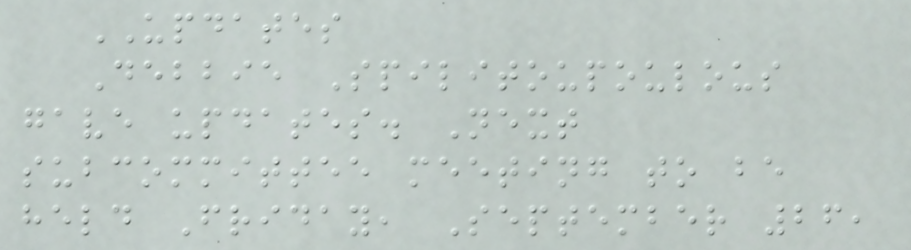UPDATES
Debbie Spilitoupoulous
gave updates. Next
subcommittee meeting to be
held Friday, September 26,
